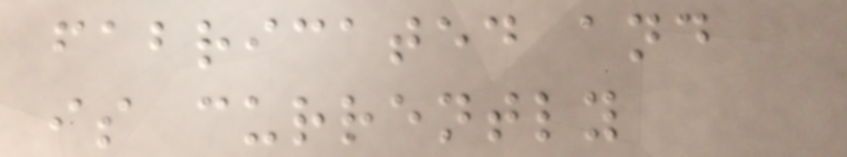fabricated and
is currently
